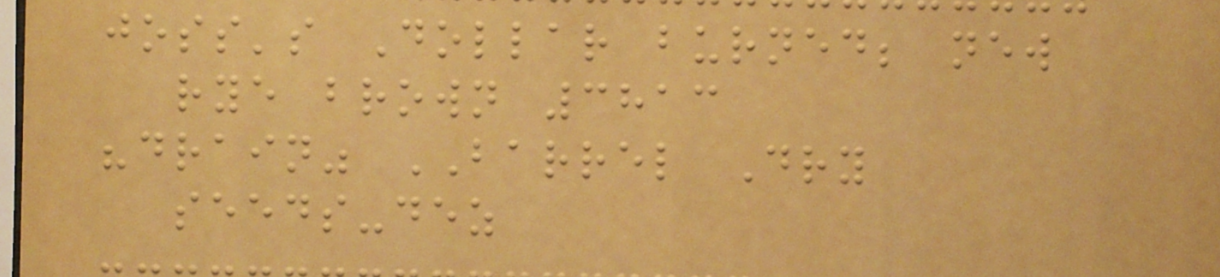joss's Dollar burned; new
rye brown 3813
"drain" BARREL Dry
seeds-dez
